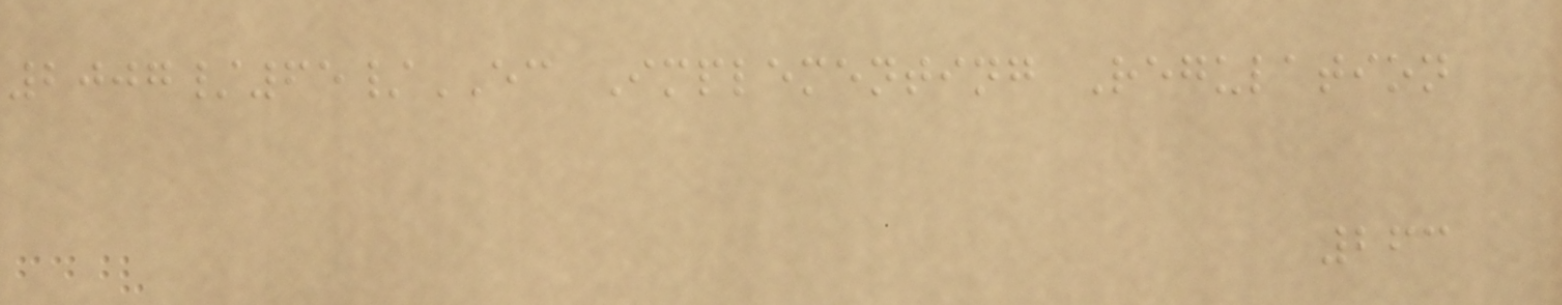2007/65/EC Implementing Regulation
263
